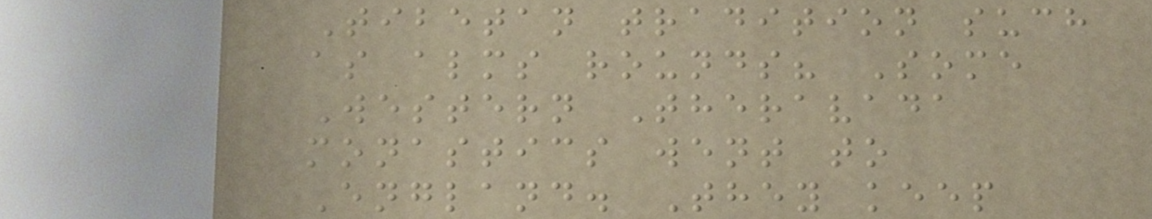Tibetan tradition such
as alms rounds? Some
Western Theravada
monastics went to
England. They keep
